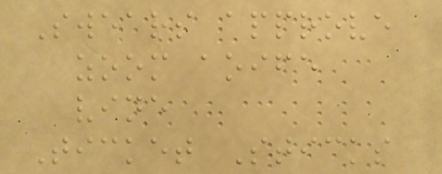Swears approve
zoom aoife
vine
Ticket Sticks
